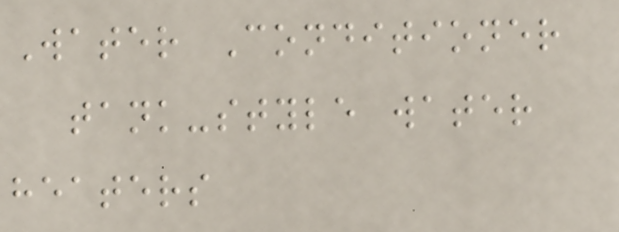Water Conditioner
tank-style water
heaters
